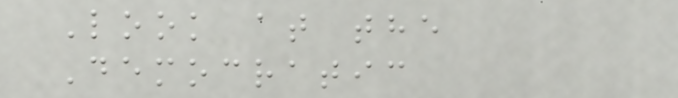Look at the
Democratic
